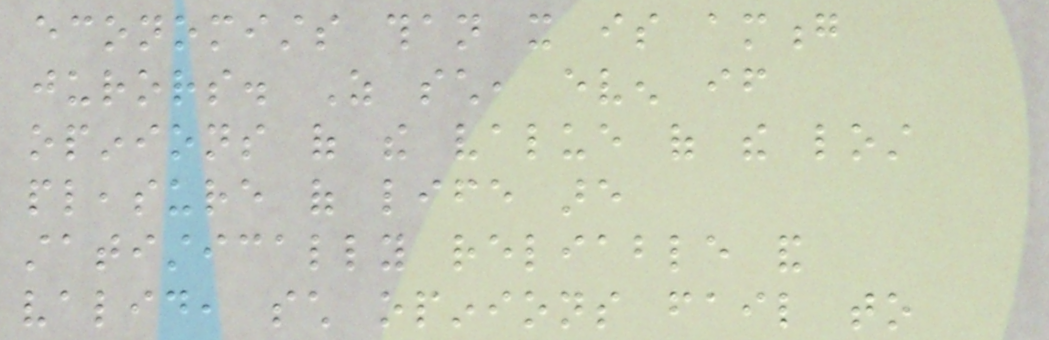economists than it is among
jurors. As such, even if
opinions of the value of the lost
pleasure of life are
statistically reliable and
valid, such opinions fail to
